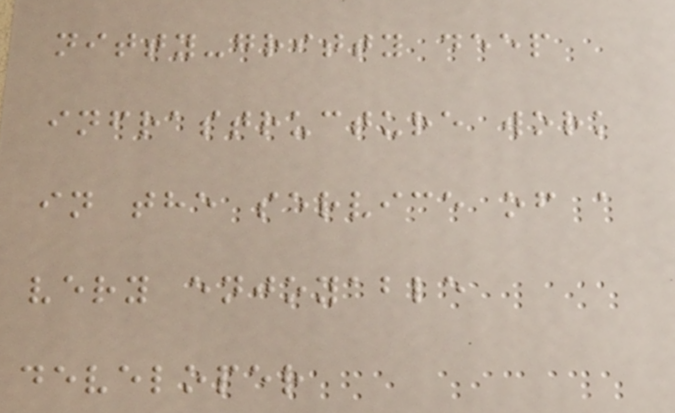nitty-gritty deep
infrastructure work
in the service of a
very enjoyable
developer
